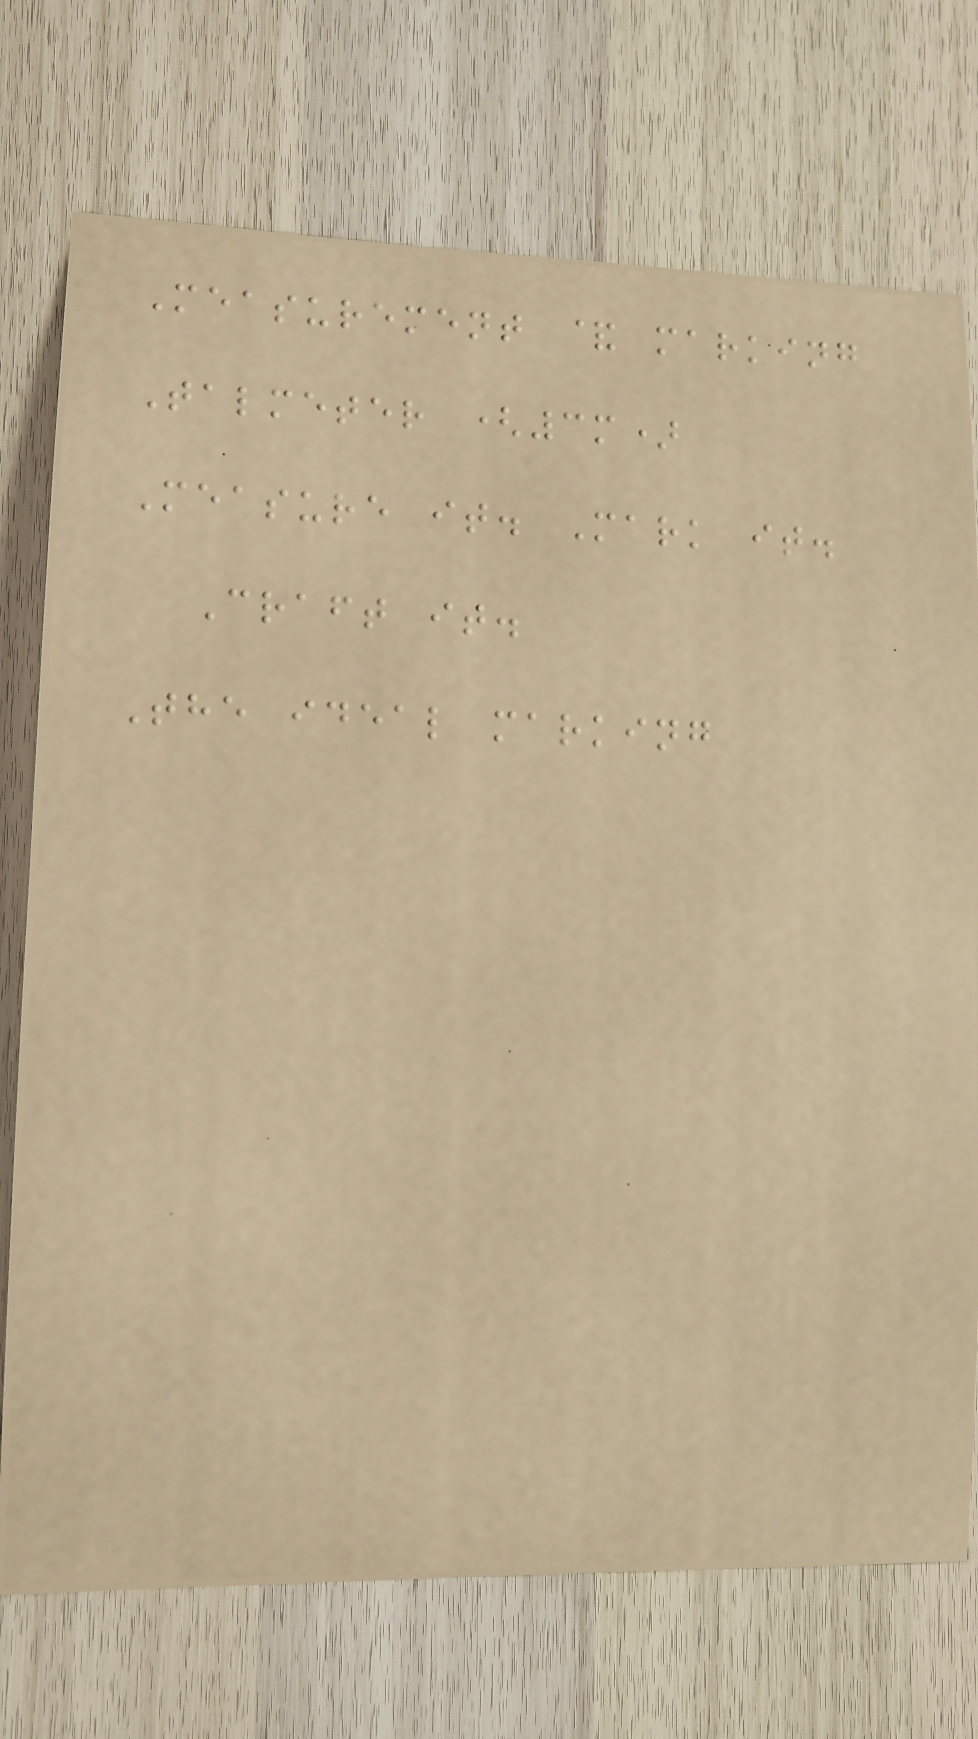Measurement & marking
Talmeter (3m)
Measure it. Mark it.
Craft it.
The ideal marking
